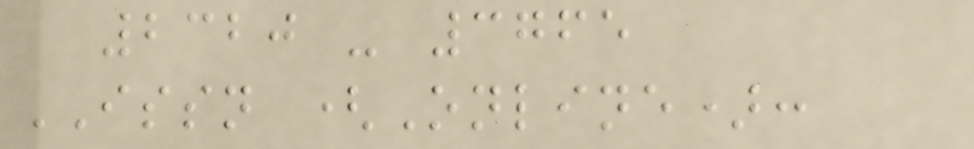2320 - 3765
ISSN (Online):
